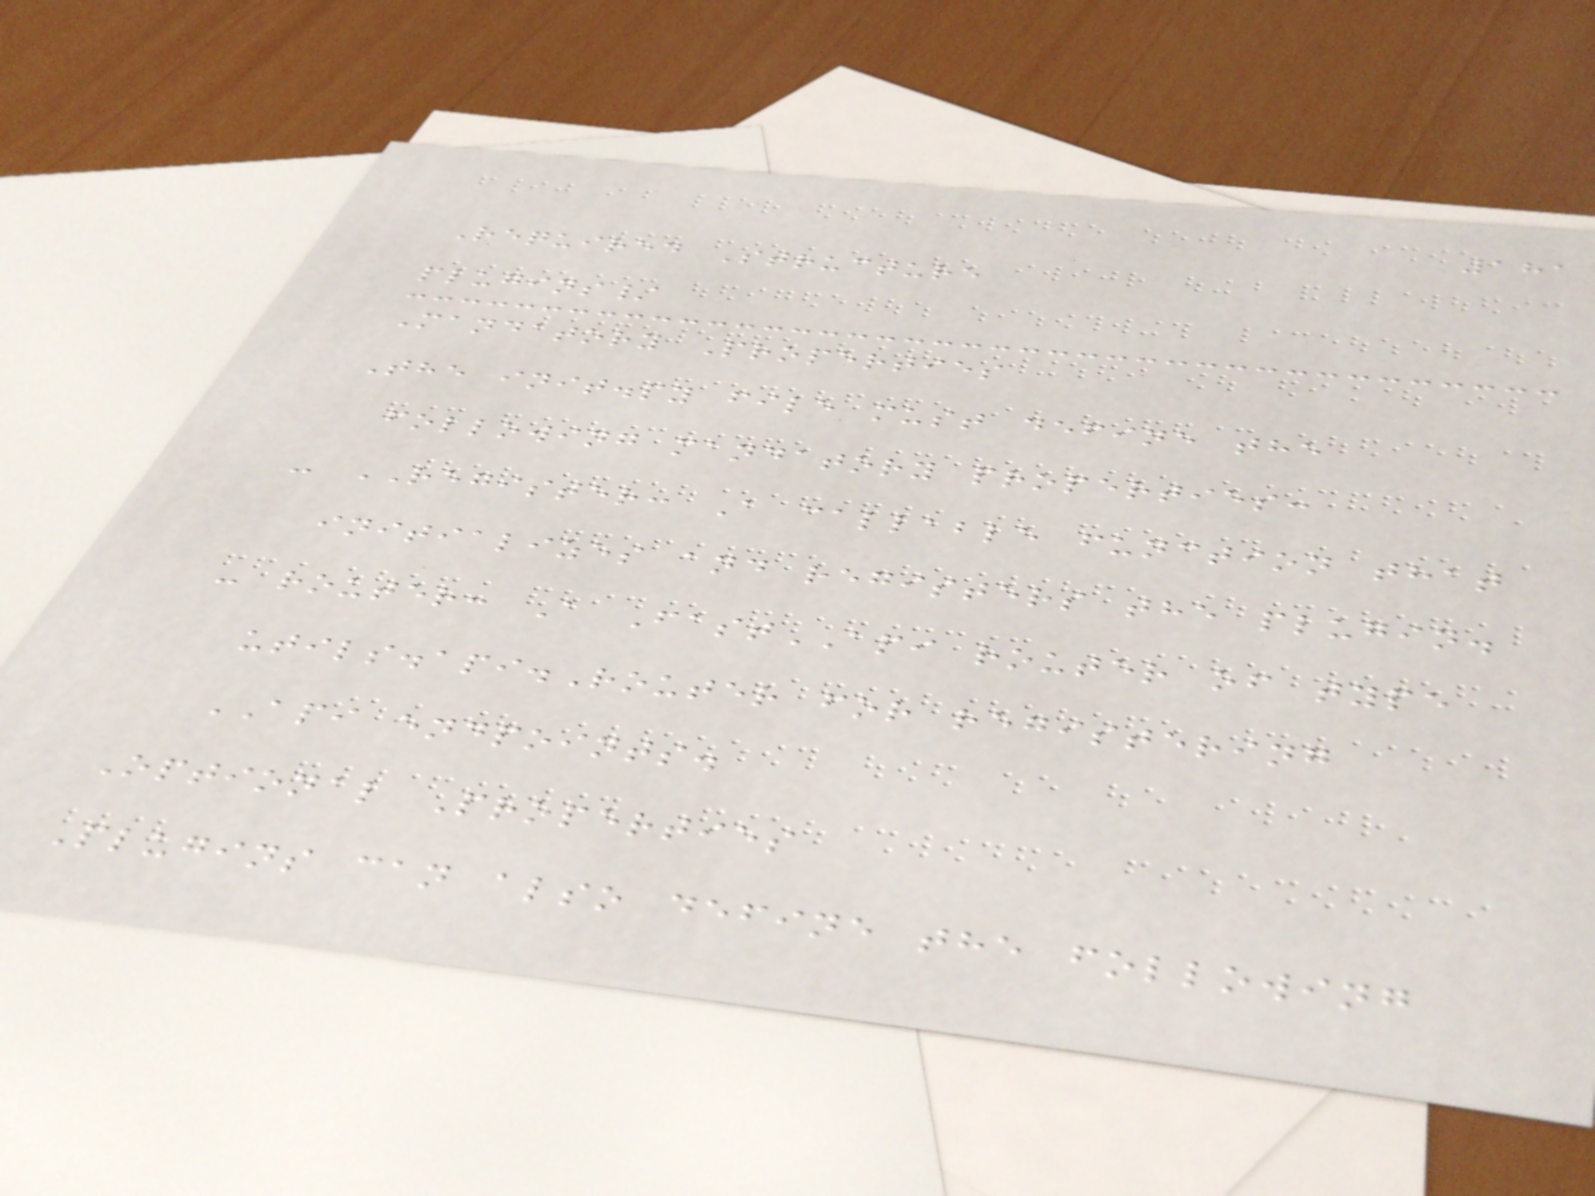181
Required Structure
plugins/
Mandatory Properties
The init.py file must define the
following mandatory properties:
- REGISTER: A callable function that
initializes and registers the plugin.
- router: A FastAPI router of type
utils.api.Router for registering
API endpoints.
Optional Properties
Plugins can also define the following
